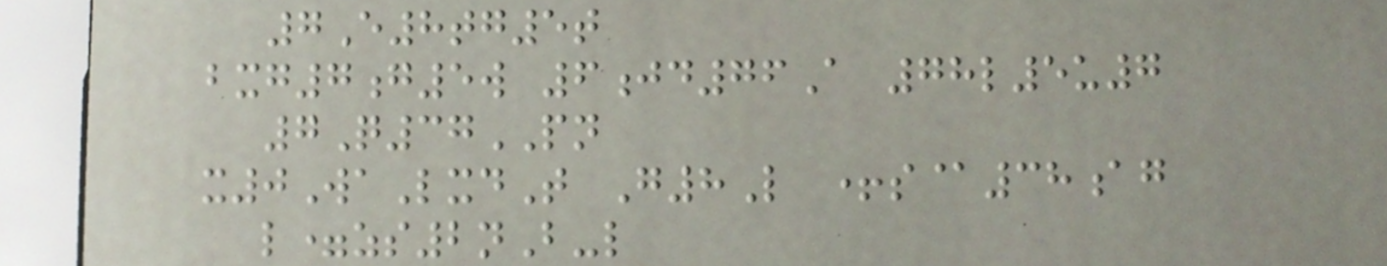7E8tg5t
bxg7g5w 6jd76A 78l5u7
7Q37PN
x0WaLxdT G8L +s@38ag
l=zs2nB-l
